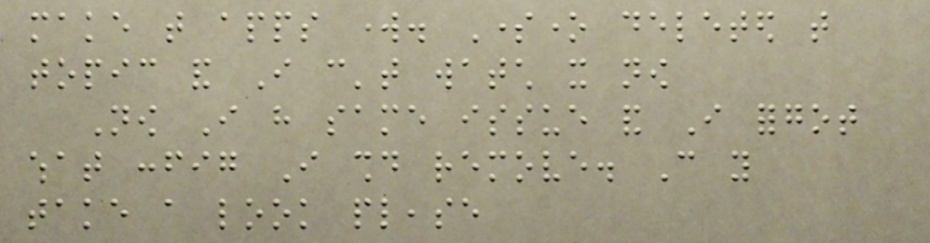make that apps work. Someone deleted that
topic and I can't watch it now
Now I have same issue and I forgot
what config I should remove. Can you
take a look please
